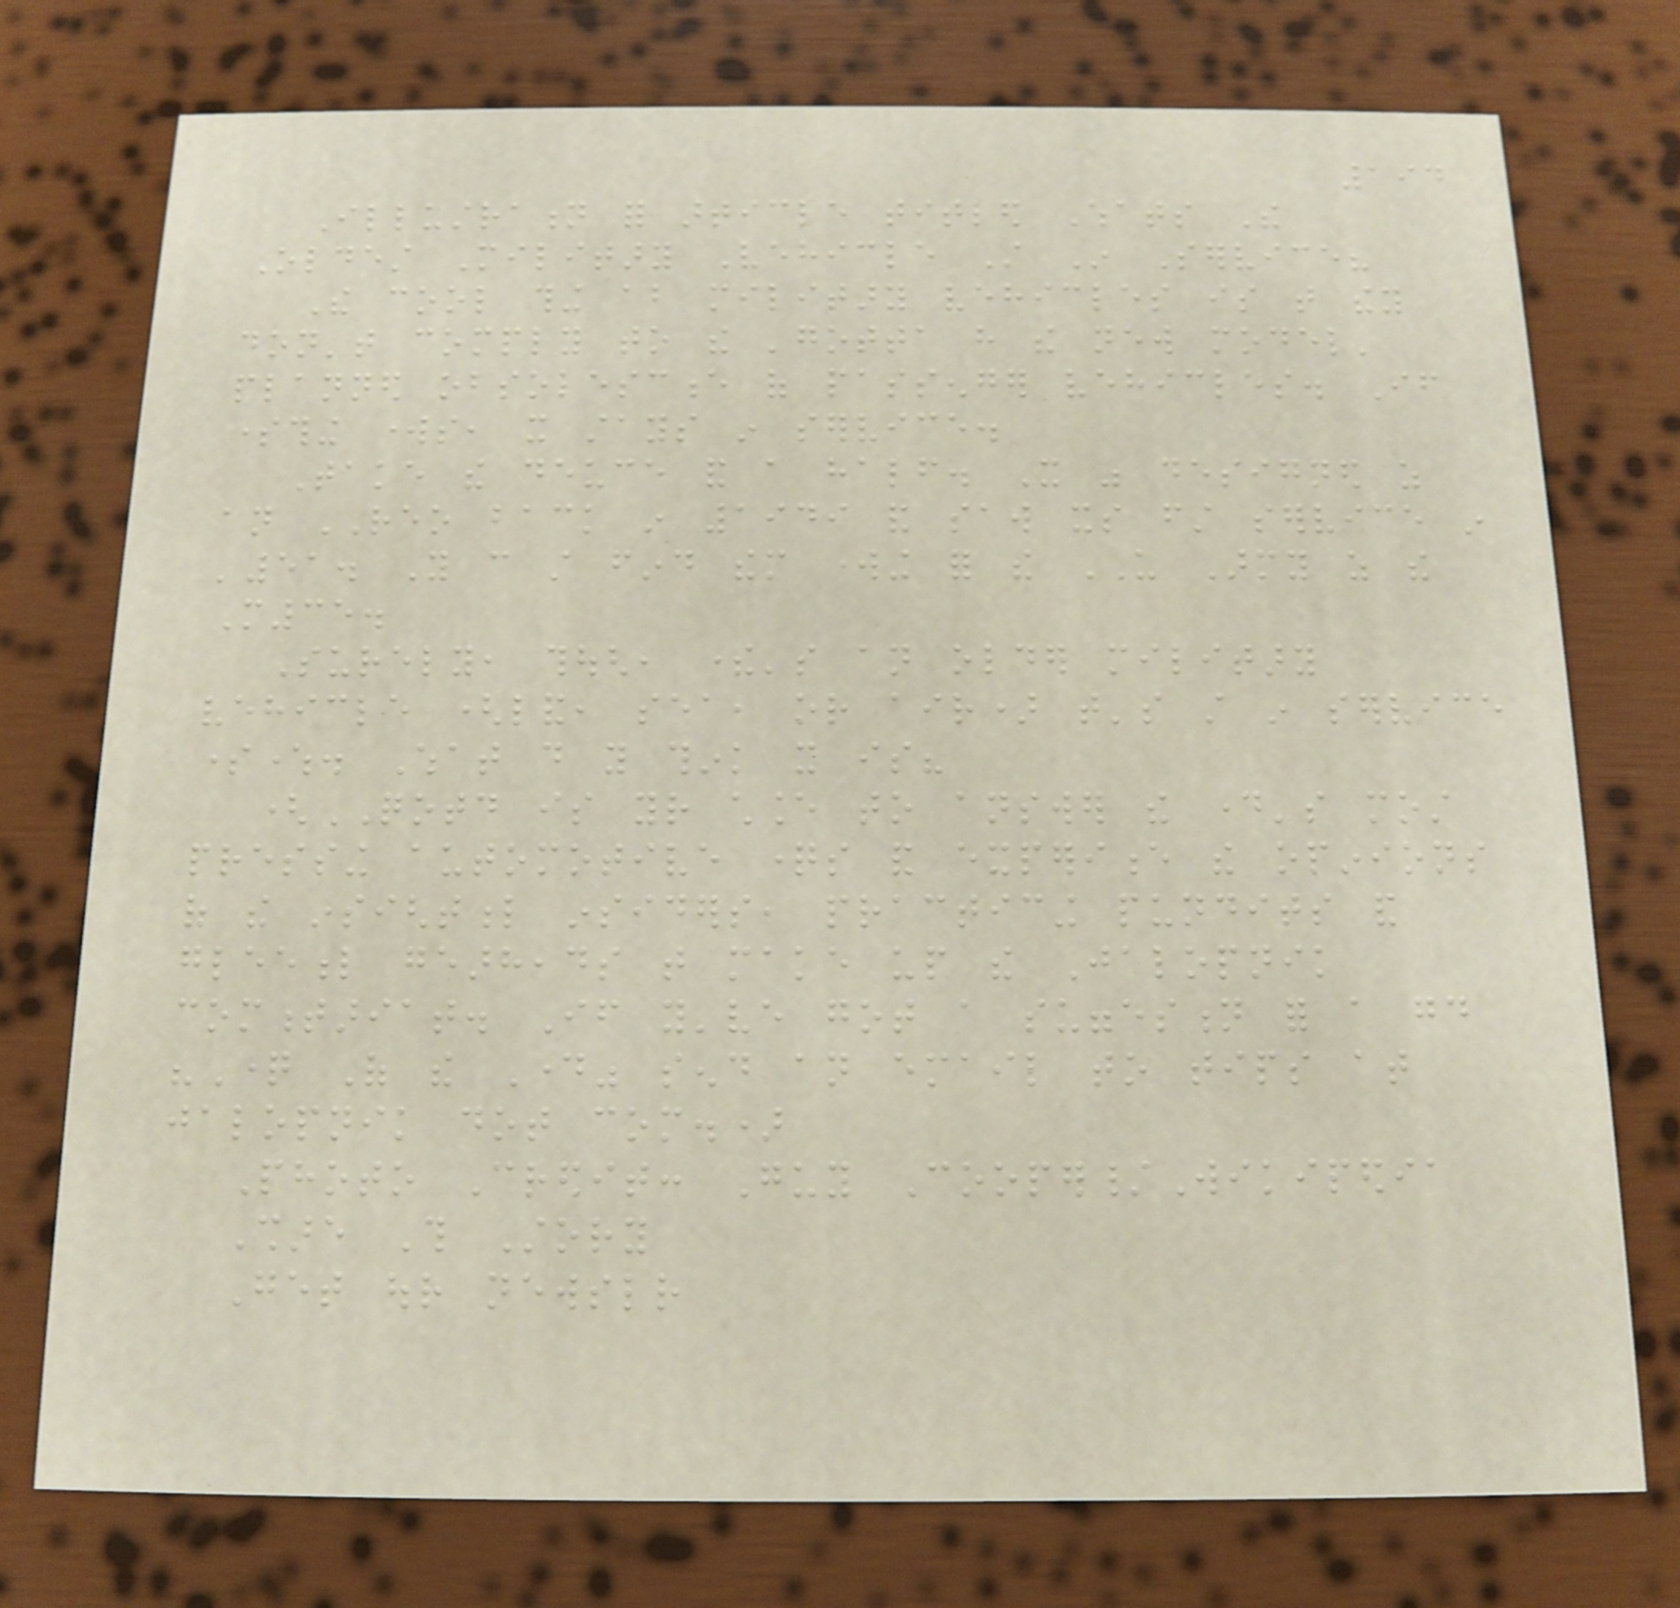194
Illustration for article titled Whats The
Oldest Military Vehicle Still In Service?
The cool thing about military vehicles is that they
don't comply to the 'gotta have the new model'
planned obsolescence of passenger vehicles. If
something works, it stays in service.
Take the deuce and a half. It was designed as
an REO back in 1949 and saw its first service in
'51. You can still find them working for the US Army as the
M35.
Surely, though, there's an older military
vehicle (land, sea, or air) that's still in service
somewhere. What do you think it is?
(QOTD is your chance to answer the day's most
pressing automotive questions and experience the opinions
of the insightful insiders, practicing pundits and
gleeful gearheads that make up the Jalopnik
commentariat. If you've got a suggestion for a good
"Question Of the Day" send an email to tips at
jalopnik dot com.)
Photo Credit: Guy Cooper/Wikipedia
Share This Story
Get our newsletter
